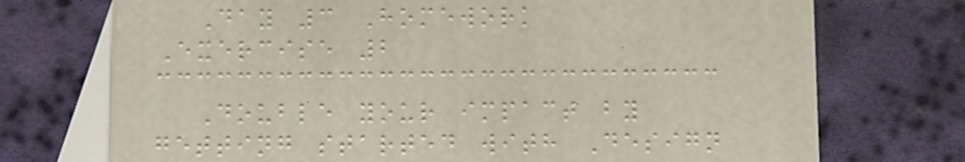Day 3 Homework
Exercise 2
Double your impact by
getting started with Design
